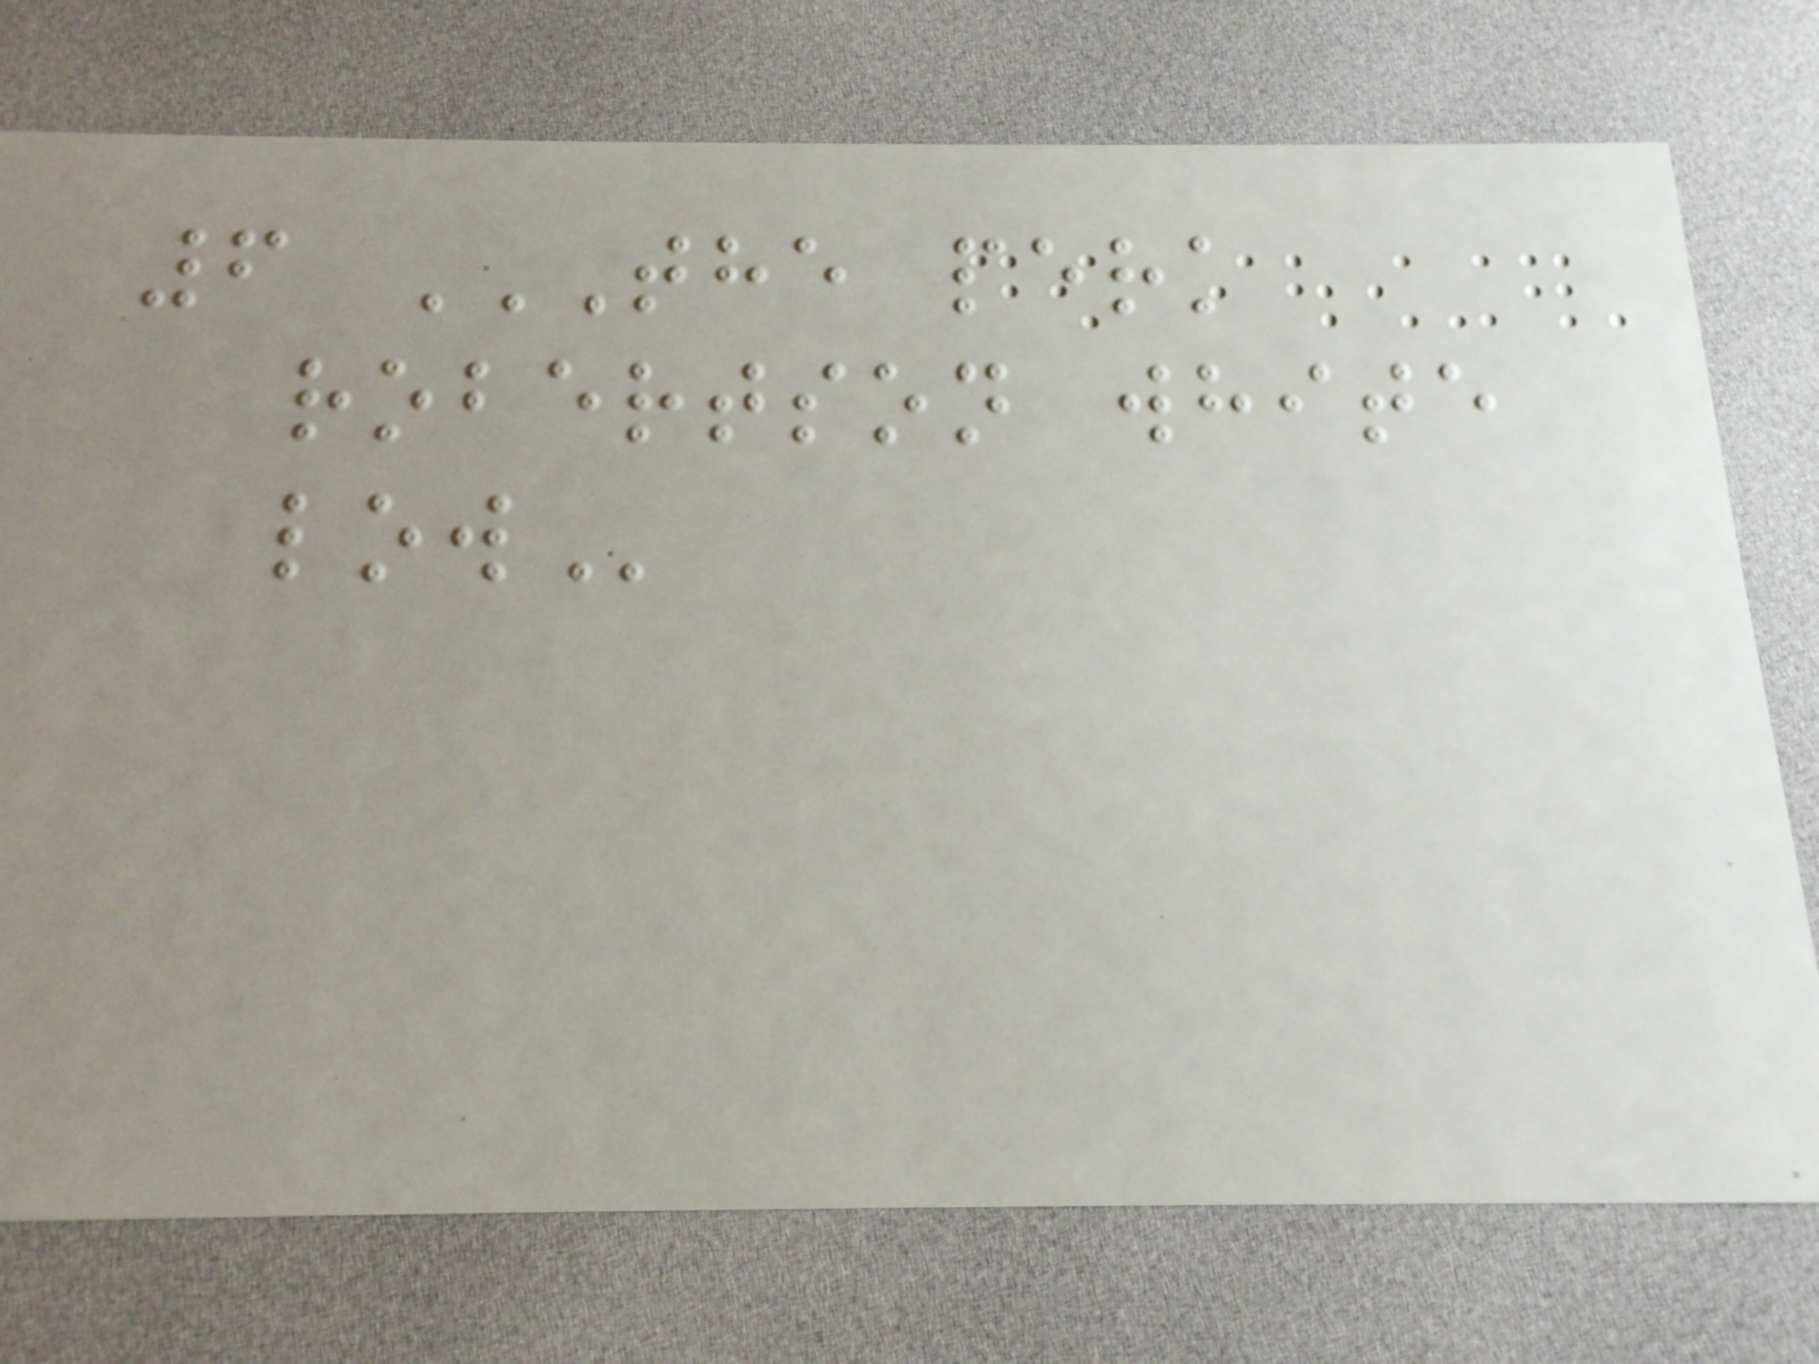6 THE PERK
ROBERTSON WHITE
LOW
